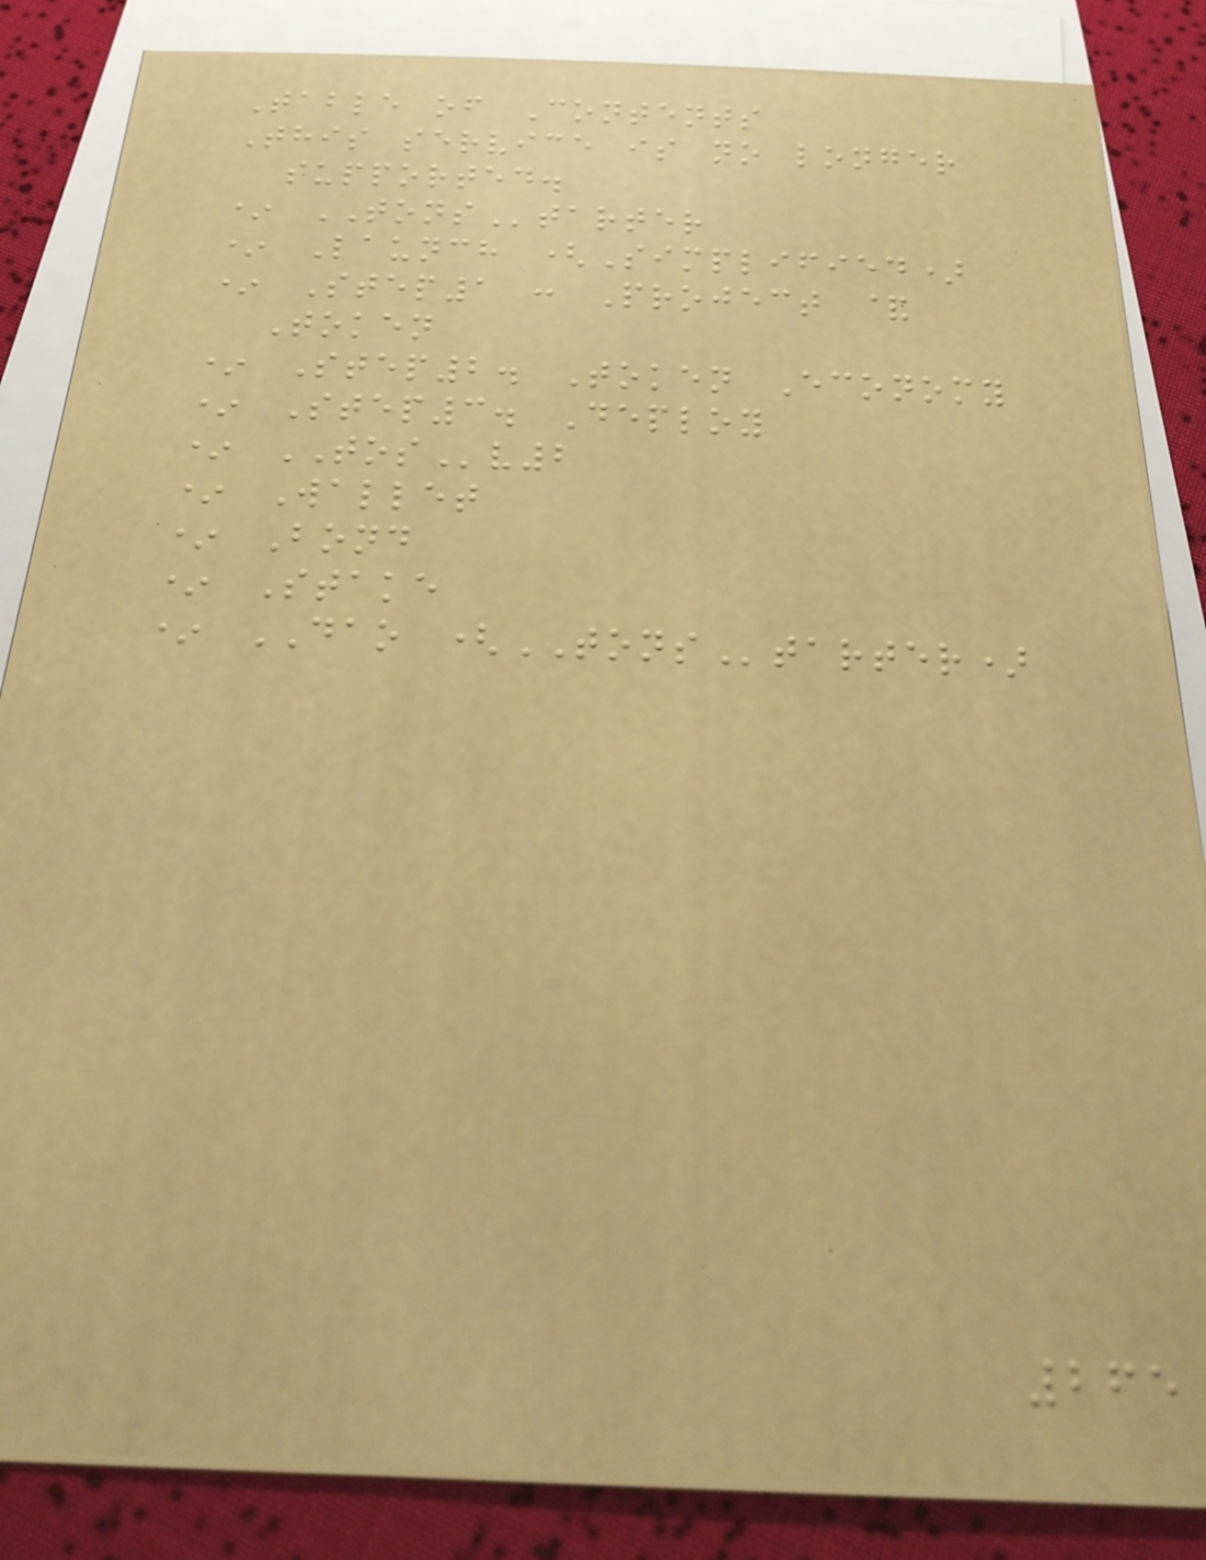Table of Contents
This service is no longer
supported.
* TONStarter
* Launch (Simplified)
* Step1 : Project &
Token
* Step2. Token Economy
* Step3. Deploy
* TOSv2
* Wallet
* Bond
* Stake
* DAO (TONStarter)
265
